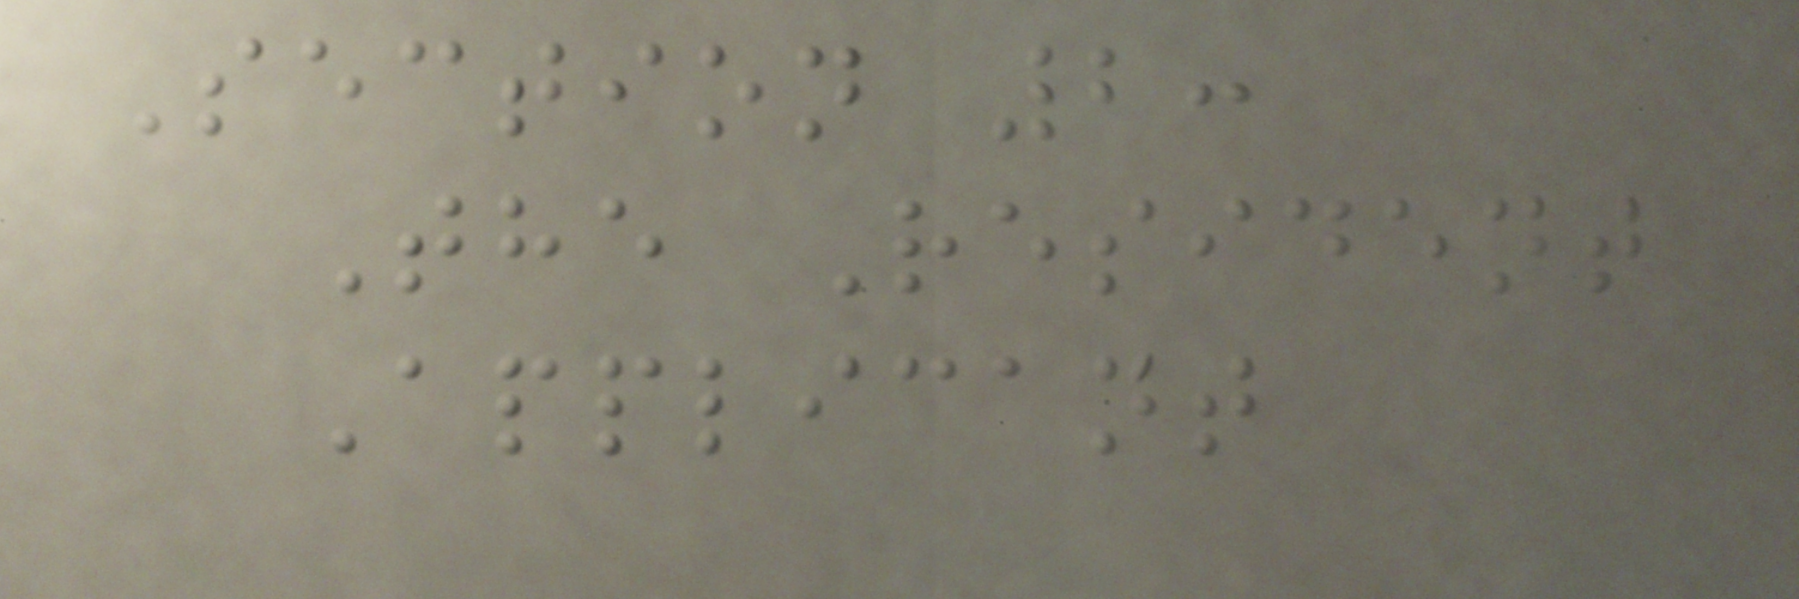Section 2:
The Resident
Applicant
